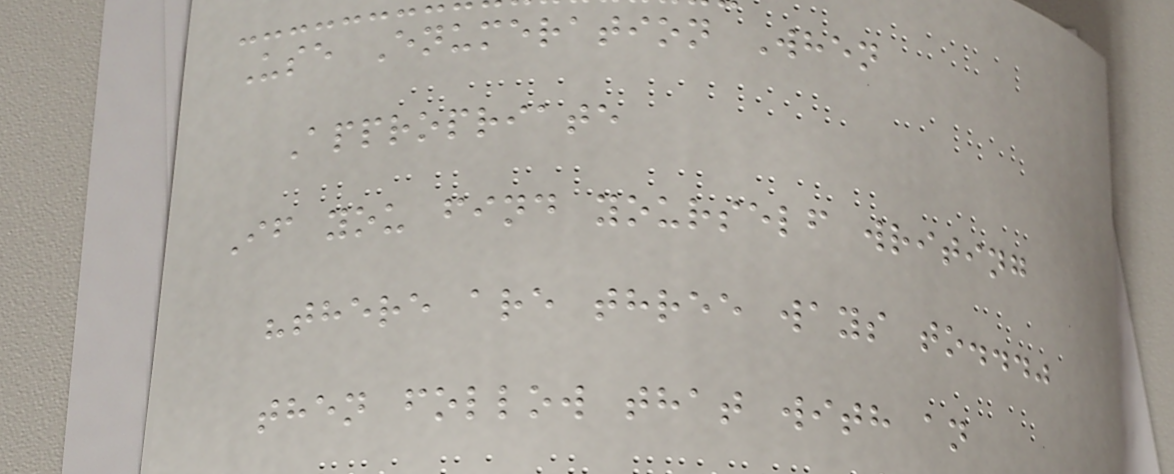Use Enumeration When
Appropriate
If you find yourself writing
"there are three ways to..."
then follow that with an
